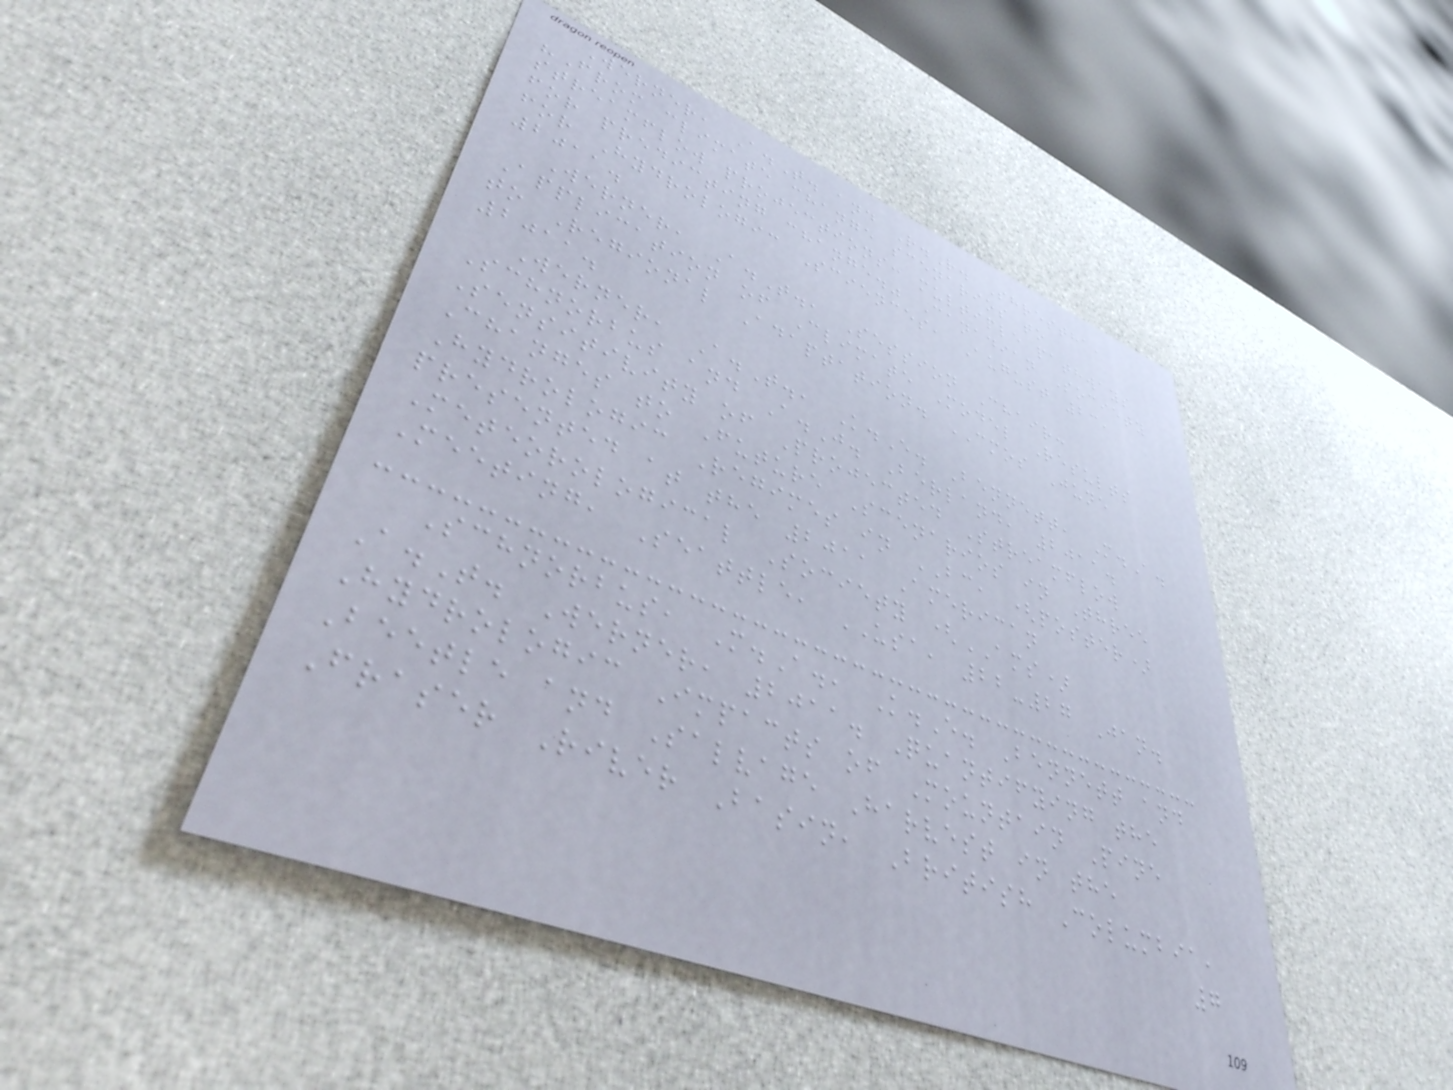Werner, A.T. and R.R. Shrestha,
"From climate change scenarios to
streamflow projections: multiple pathways
for predicting change." Canadian Society
for Hydrologic Sciences, August 23,
2011.
Werner, A.T., Session Chair:
Application of Climate Model Results
to Regional Adaptation. CMOS June
2011.
Werner, A.T., K.E. Bennett, M.A.
Schnorbus and A.J. Berland, 2011.
Sensitivity of Projected Streamflow
Changes to Future Scenarios in Three
Hydrologic Regimes in BC, (poster)
presented at the 2011 American
Meteorological Society (AMS)
Meeting, Seattle, USA, 22-27 Jan.
Schnorbus, M.A., K.E. Bennett and
A.T. Werner, 2011. Quantifying the
Hydrologic Impacts of Mountain Pine
Beetle and Salvage Harvest in the
Fraser River Basin, British Columbia,
7
